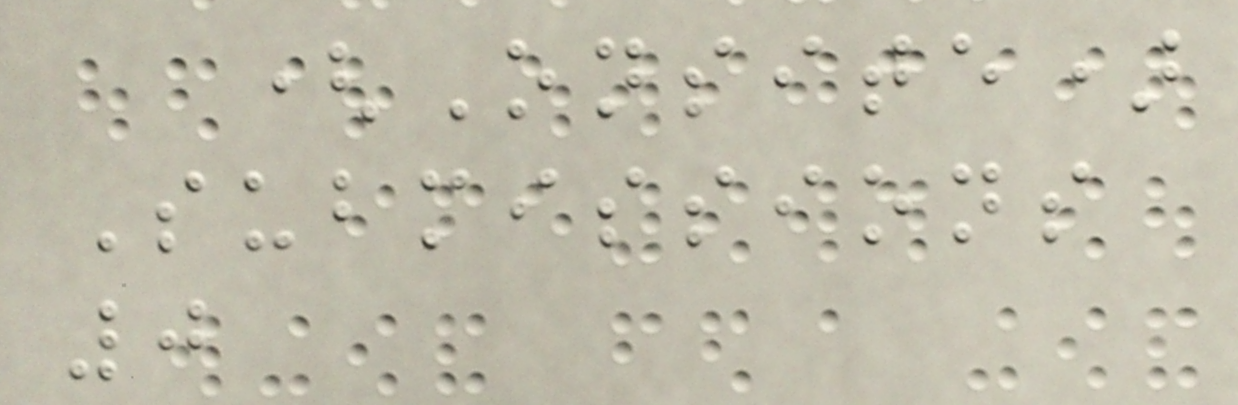(Onsite)
Submissions
0
